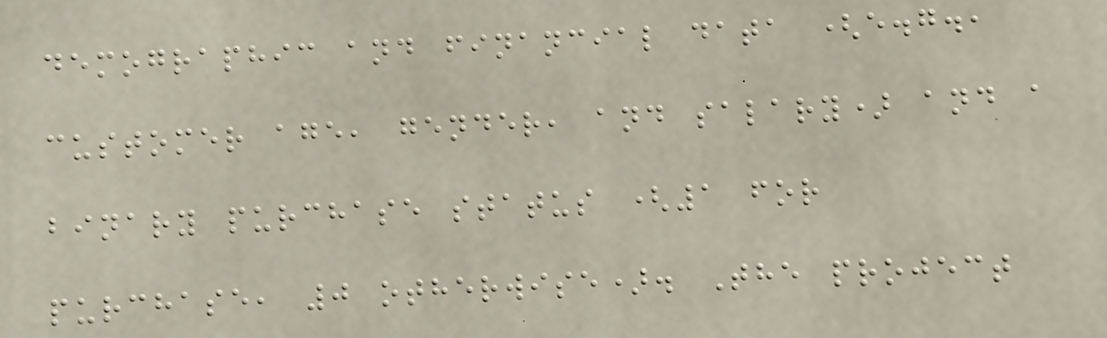demographic and financial data (e.g.,
customer age, gender, and salary) and a
binary purchase status (1 for
purchase, 0 otherwise). The project
